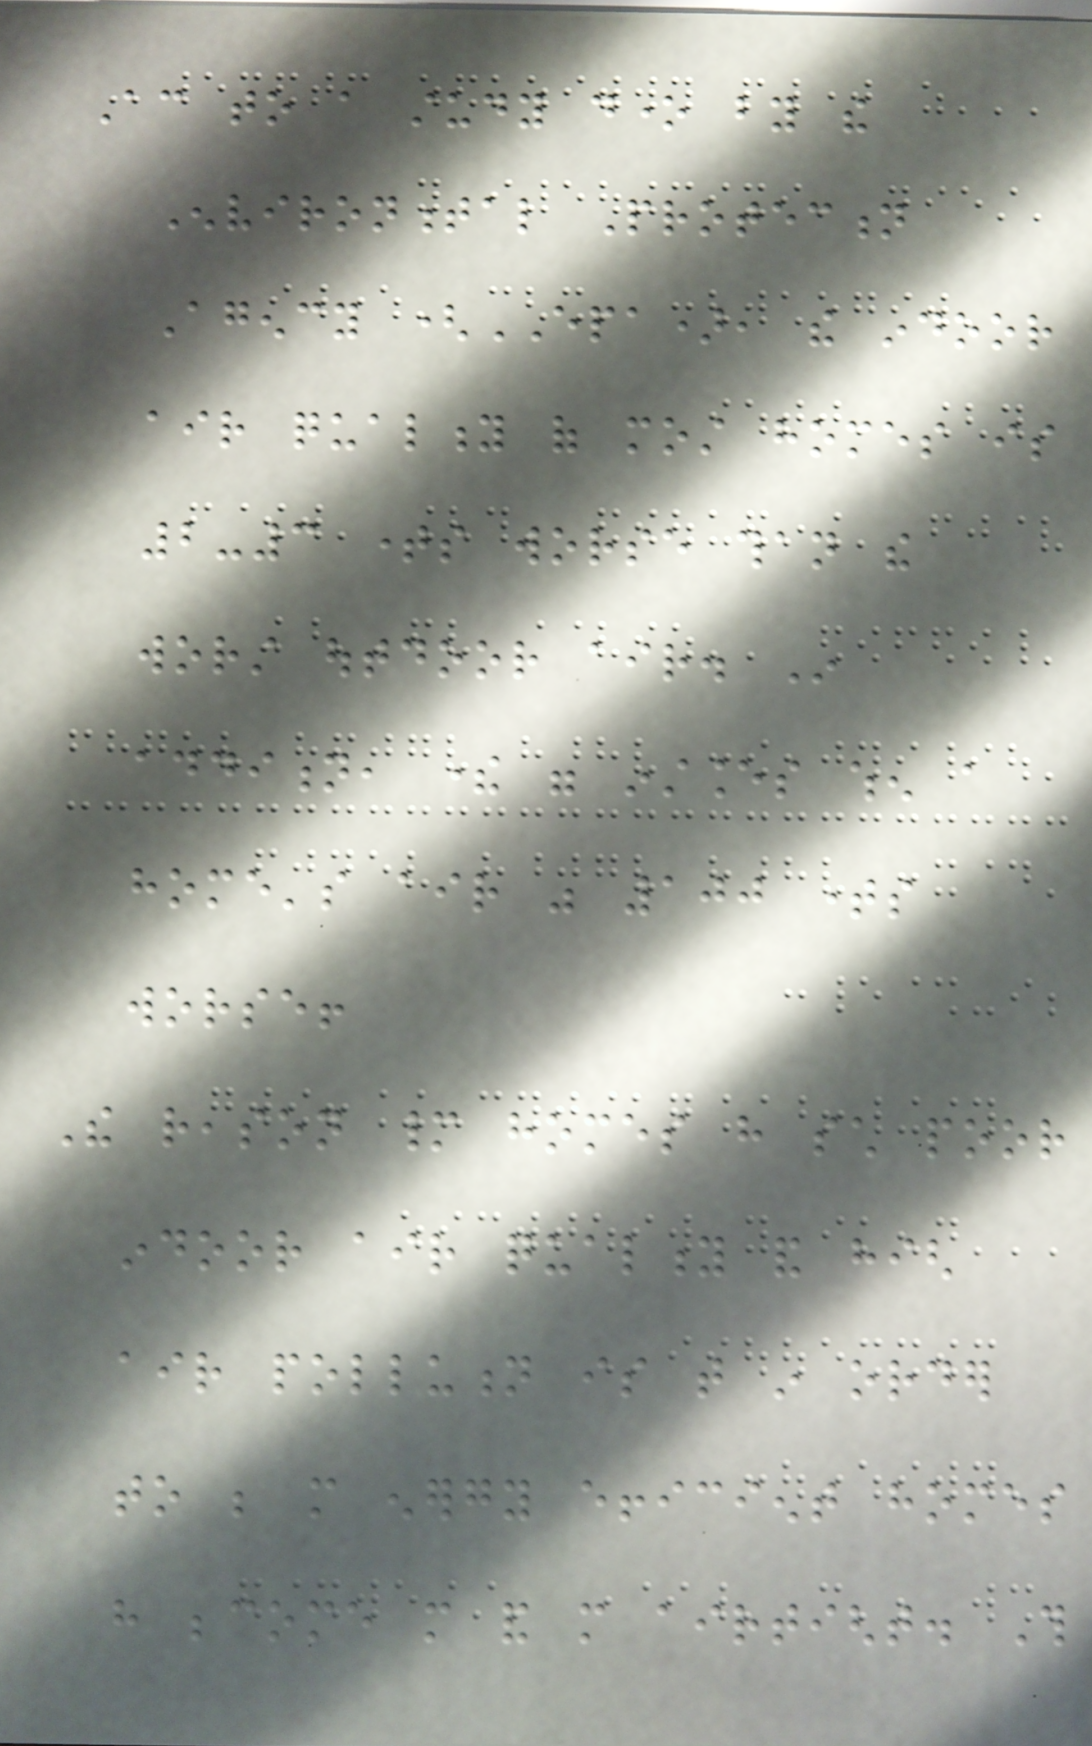According to a study done by the
Environmental Protection
Agency (EPA), the indoor
air quality of most homes is
2-3 times worse than the
worst outdoor air. In
addition, there were instances when a
home's air was 100 times
worse!
The reason many homes have such poor
indoor air quality and high
air pollution is that in order
to be more energy efficient homes
have become more and more airtight. This
